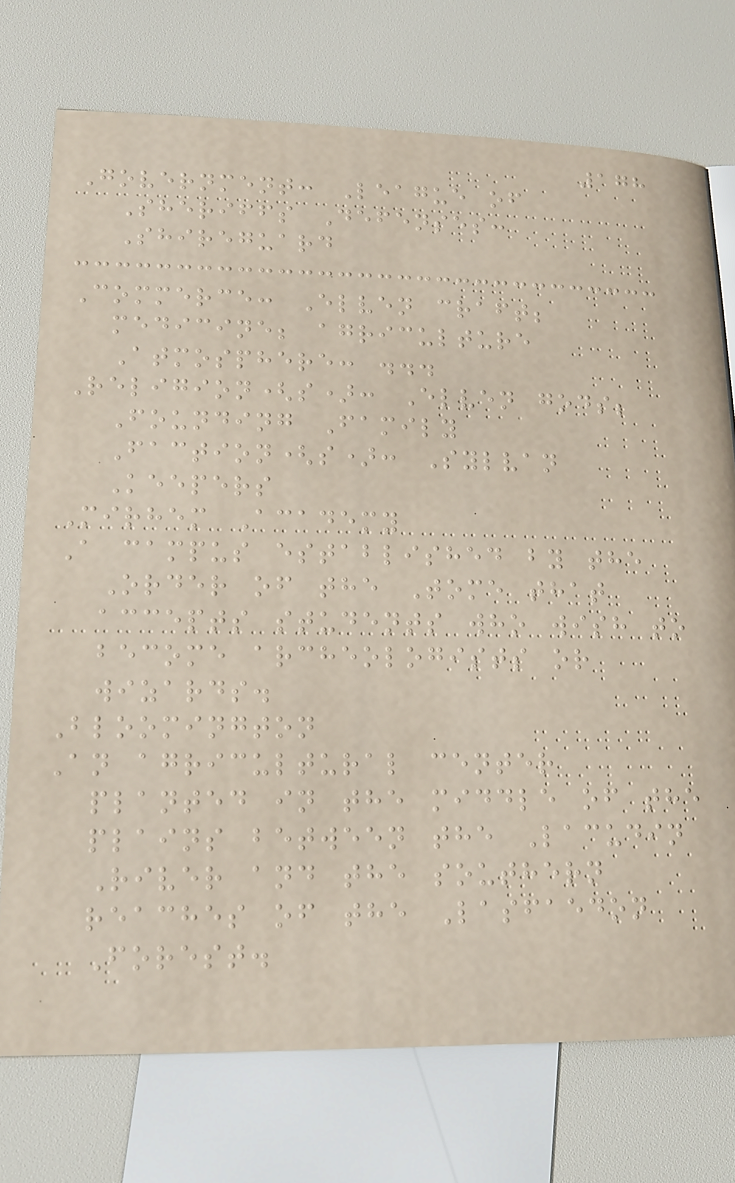178
Government: League of
Sheriffs Defenses:
Shireguard
Commerce: Elven craft;
medicine; agriculture
Atmosphere: ...
Religion(s): Elven gods;
Founding Family
Faction(s): Sylvan
Keepers
Mirhem Academy
A campus established by the
Order of the Tome that
accepts students who wish to
become archeologists or
wizards.
Bloomington
An agricultural center
planted in the middle of the
plains between the Lacudin
River and the southern
reaches of the Lasfaedon
Forest.
